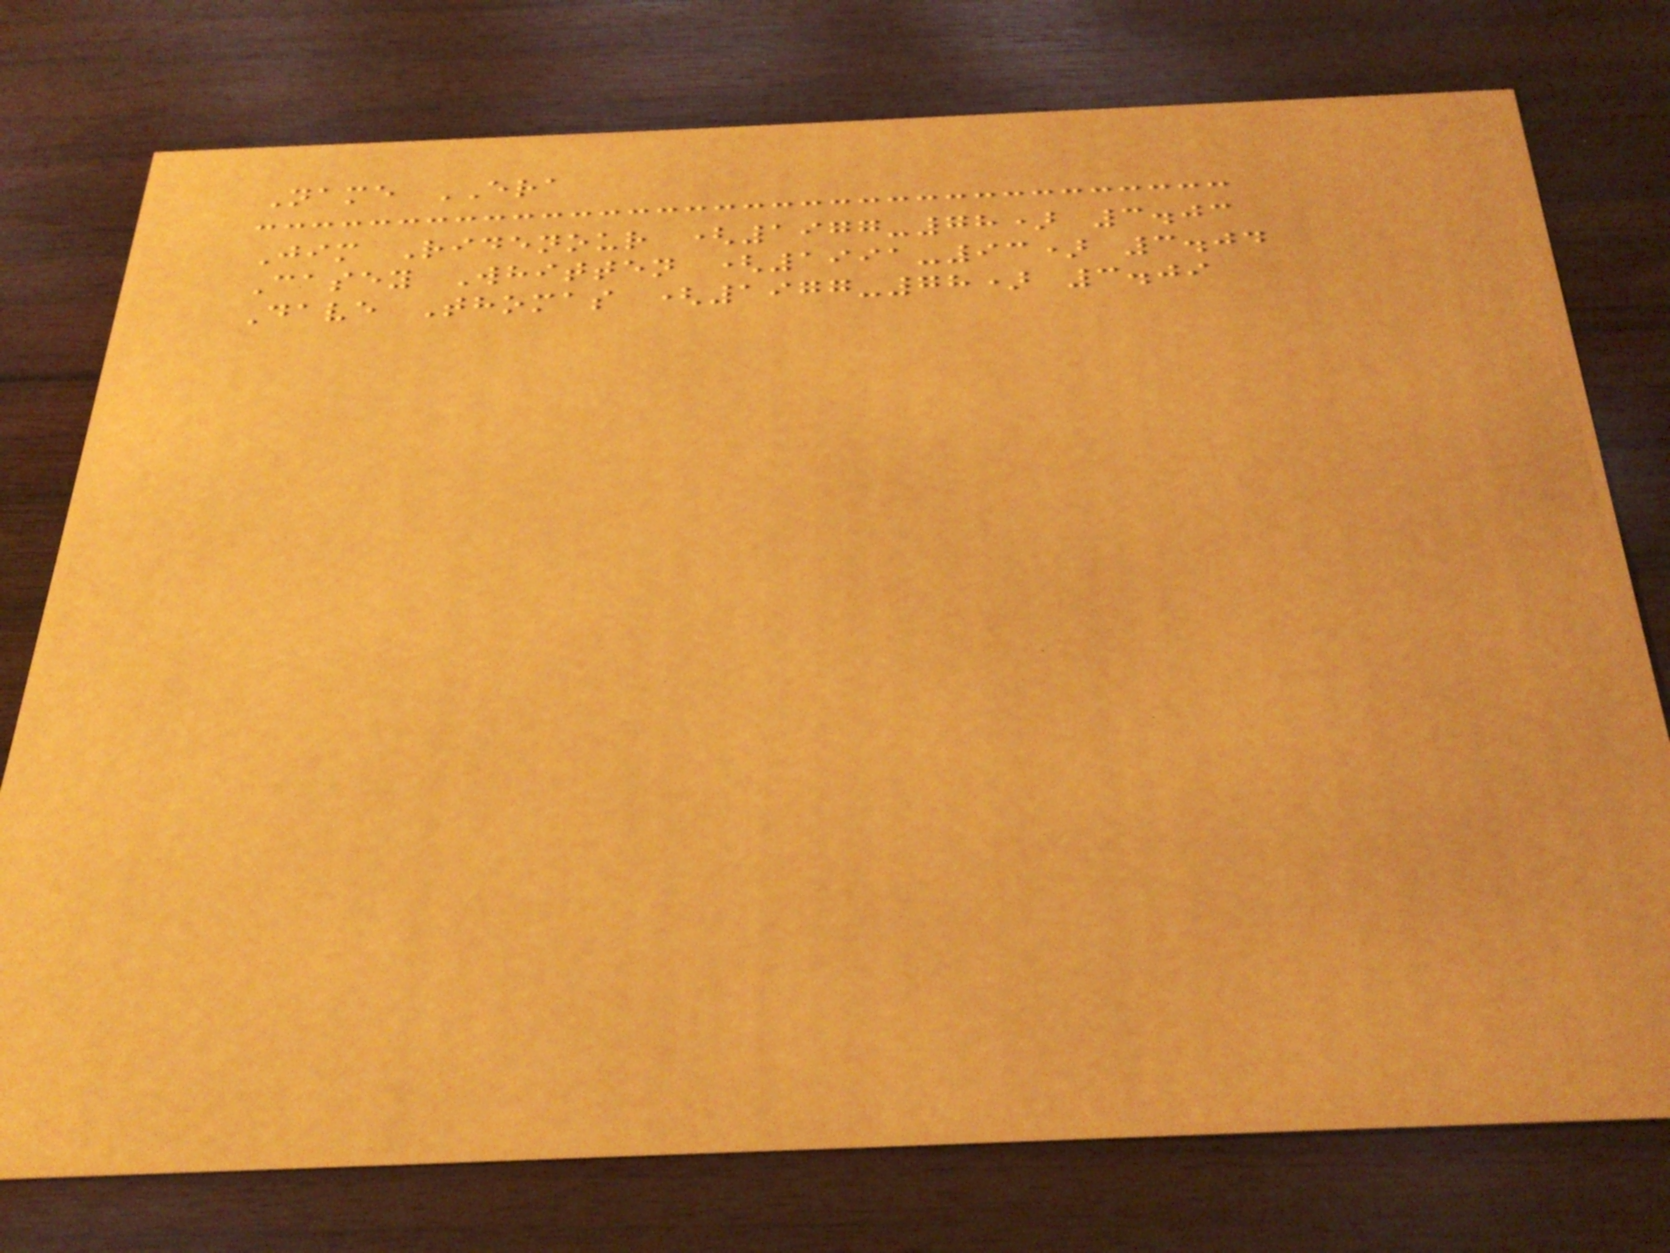Name ERA
Jim Ridenour (1977-78) 3.03
Casey Whitten (1991-93) 3.04
Dave Thomas (1977-78) 3.09
